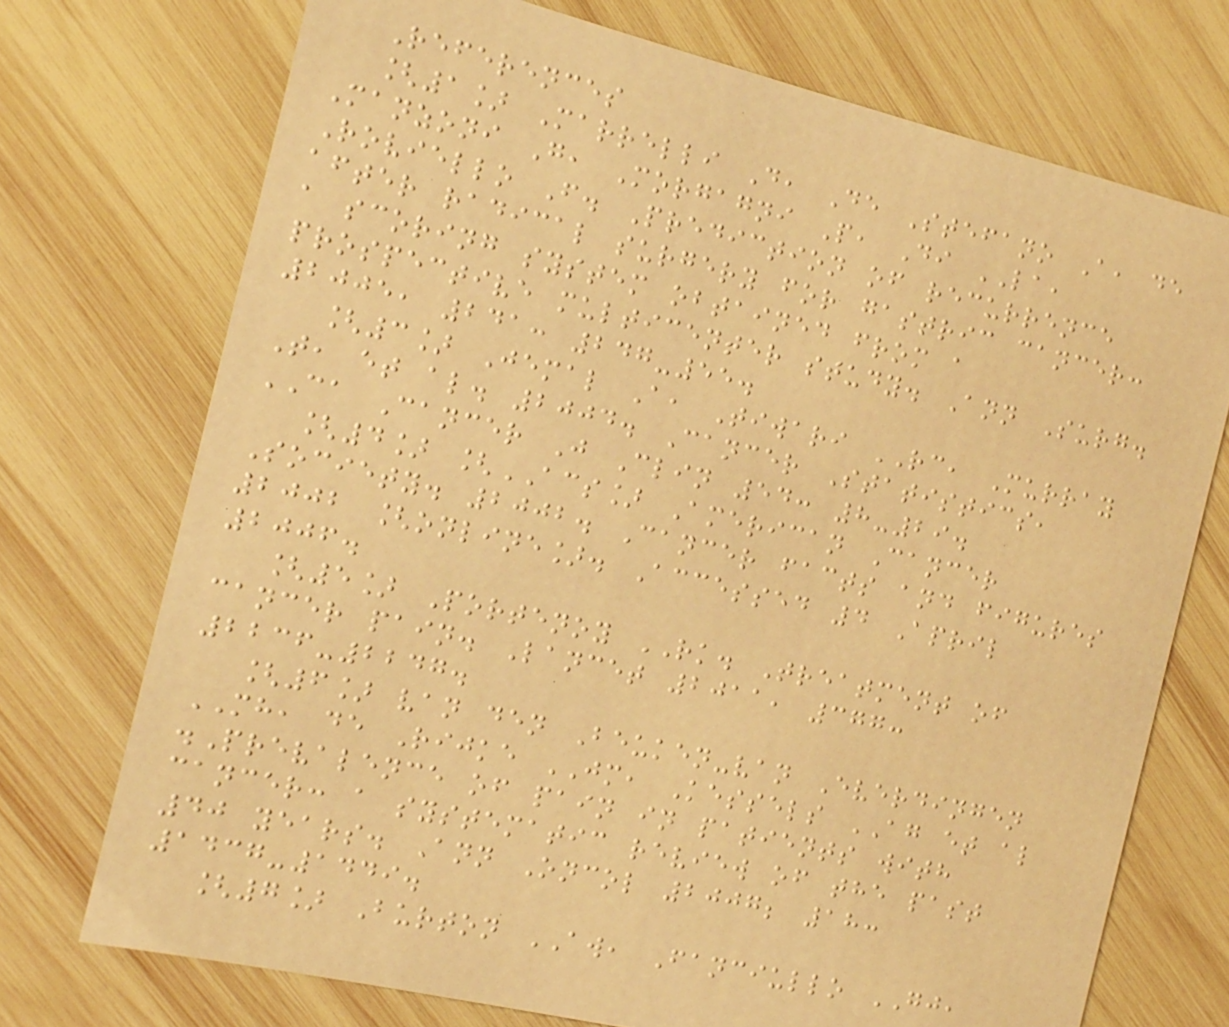References
[1] Marrelli D, De Stefano A, de
Manzoni G, Morgagni P, Di LA,
Roviello F. Prediction of recurrence
after radical surgery for gastric cancer:
a scoring system obtained from a
prospective multicenter study. Ann Surg.
2005, 241: 247-55.
[3] Jemal A, Tiwari RC, Murray
T, et al. 2004. Cancer Statistics,
CA Cancer J Clin 54: 8-29.
[4] [ACS] American Cancer
Society. 2002. Cancer facts and figures
2002 [online]. Accessed 4 April
2006.
[5] Portenoy RK. Treatment of
cancer pain. Lancet 2011, 377:
2236-2247.
[6] van den Beuken-van Everdingen
MH, de Rijke JM, Kessels AG et al
.Prevalence of pain in patients with
cancer: a systematic review of the past
40 years. Ann Oncol 2007; 18:
1437-1449.
[7] Burton AW, Fanciullo GJ,
